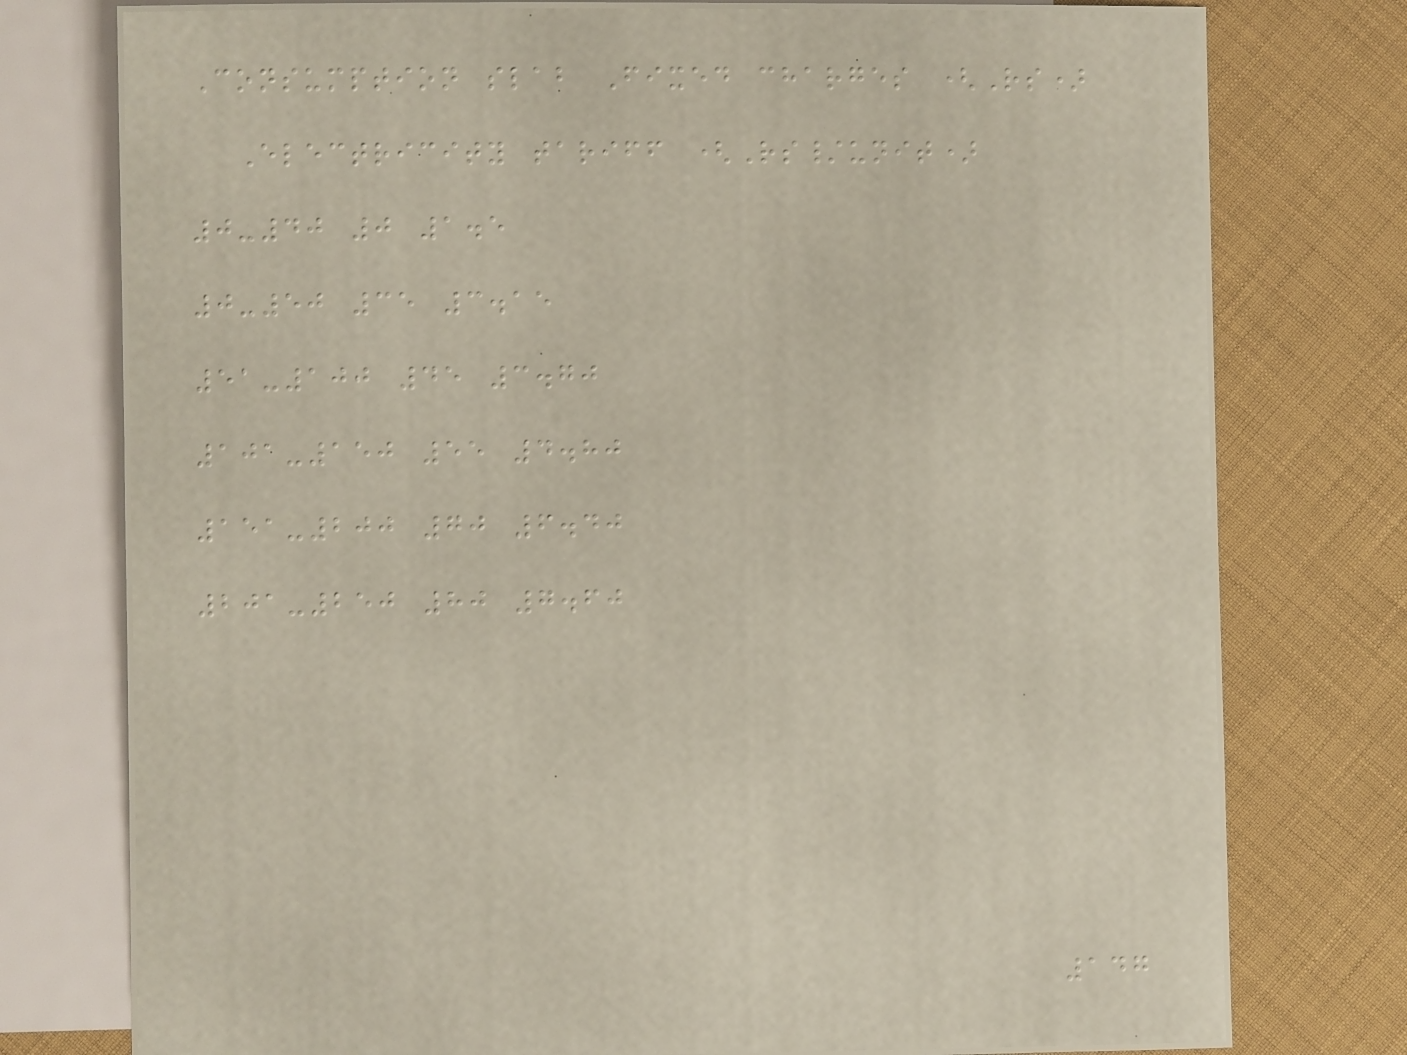Consumption slab Fixed charges (Rs)
Electricity tariff (Rs/unit)
0-40 0 1.5
0-50 35 3.15
51-100 45 3.70
101-150 55 4.80
151-200 70 6.40
201-250 80 7.60
147
